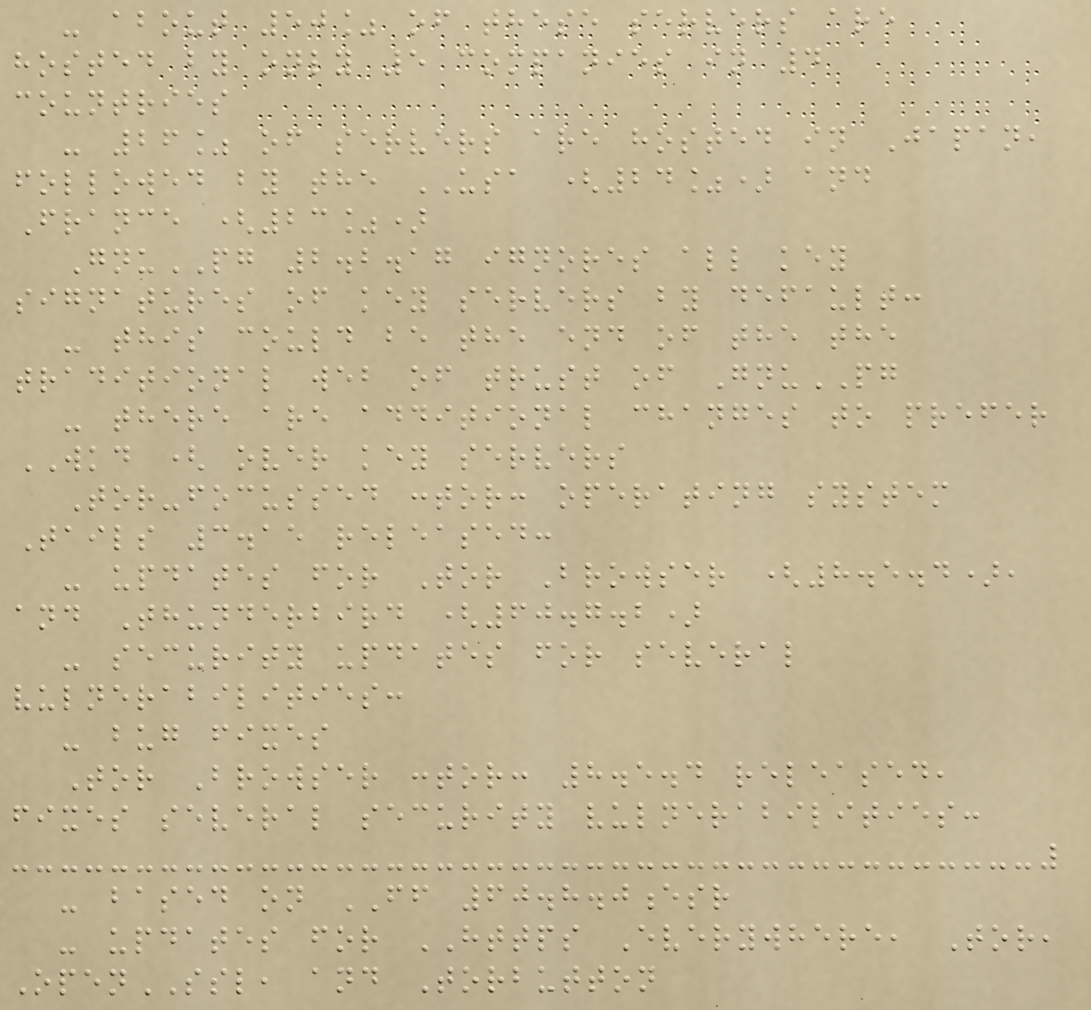- about 50% of these servers are
hosted by only 5 companies in 4
countries
- 26% of servers are hosted in Japan,
followed by the USA (24%) and
France (23%)
GnuPG 2.2.17 ignores all key
signatures of key servers by default:
- this could be the end of the the
traditional web of trust of GnuPG
- there are additional changes to prefer
WKD ( over key servers
Tor-focussed :tor: operating system
Tails 3.15 released:
- updates for Tor Browser (8.5.4),
and Thunderbird (60.7.2)
- security updates for several
vulnerabilities:
- bug fixes
Tor Browser :tor: 8.5.4 released,
fixes several security vulnerabilities:
- based on FF 60.8.0esr
- updates for HTTPS Everywhere, Tor,
OpenSSL, and Torbutton
